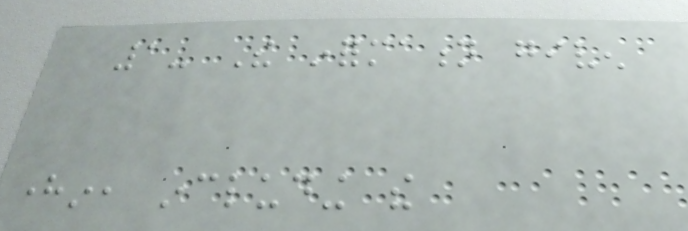1- The information given
herein, including the
